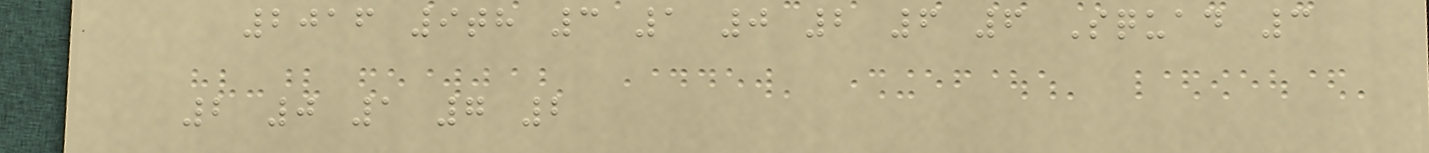2016 9th 3 1 0 2 6 6 Squad 3
2 0 1 7 2
